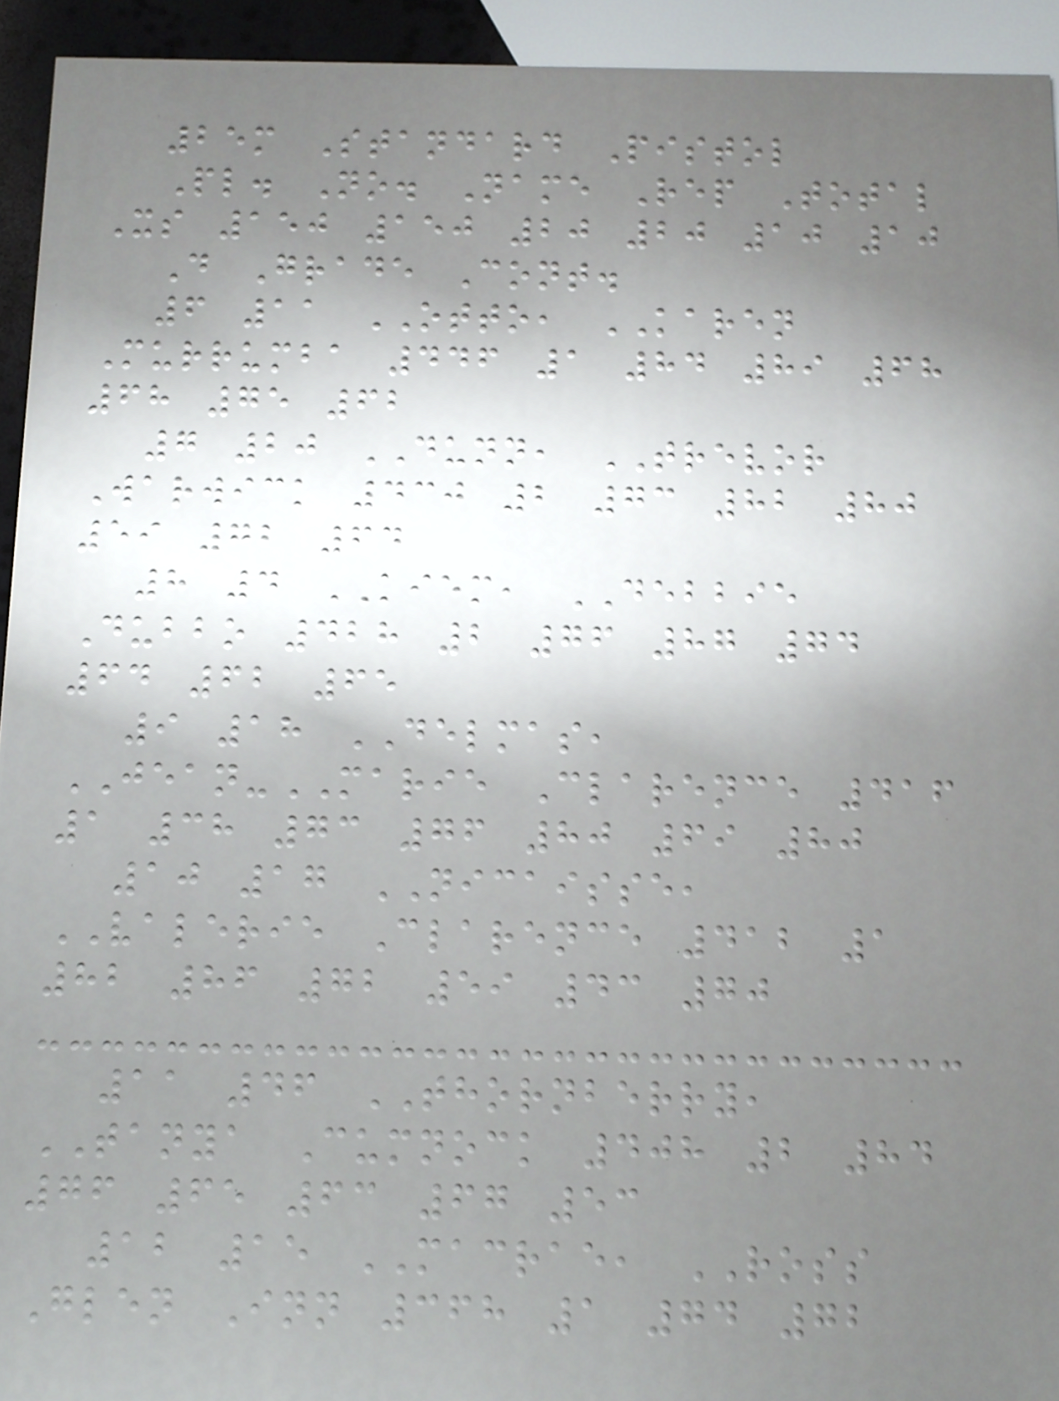25m Standard Pistol
Pl. No. Name Rep Total
Xs 150 150 20 20 10 10
D Grade Cont.
6 11 OTTO, KAREN
Murrumba 446 1 84 89 68
68 75 62
7 20 DUNN, TREVOR
Warwick 430 2 73 82 80
59 72 64
8 4 KIEM, DEBBIE
Dubbo 428 2 76 87 74
64 62 65
9 18 DELMAS,
JEAN-MARIE Clarence 416
1 38 73 76 80 69 80
10 17 NICAISSE,
VALERIE Clarence 412 1
82 86 72 59 43 70
11 46 THORNBERRY,
TANYA Cumnock 408 2 84
76 65 63 67 53
12 15 MACRAE, ROSS
Glen Inn 368 1 74 72
